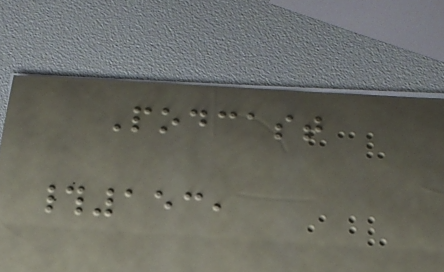Podcast
#153,
